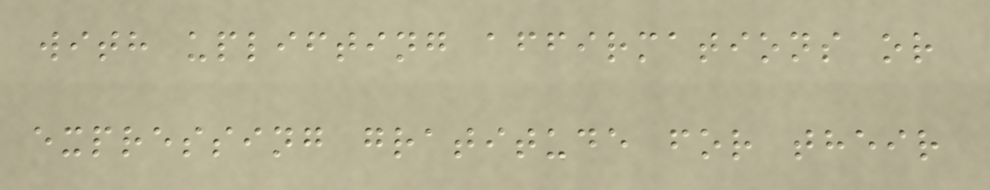with uplifting affirmations or
expressing gratitude for their
